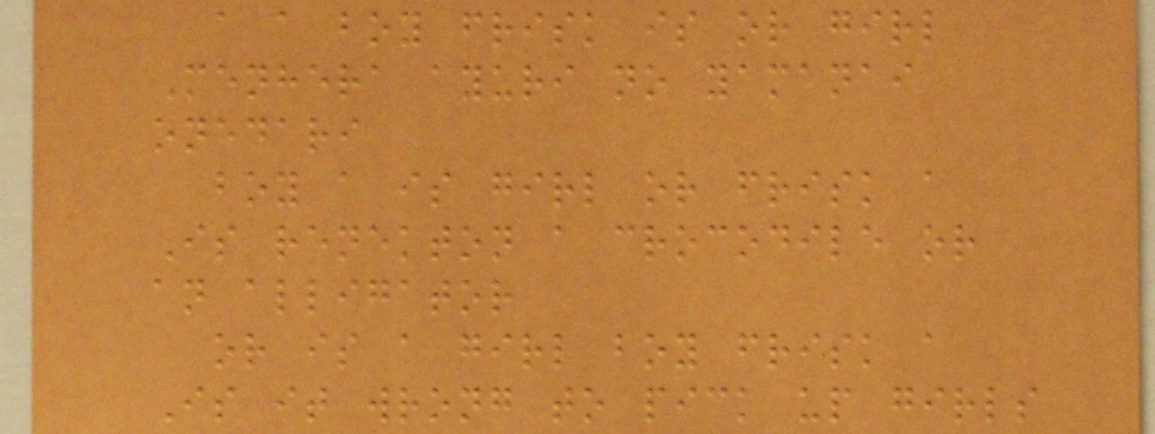a a boy frisk is or girl
Menhera ayuri no yamanai
onedari
boy a is girl or frisk a
Is renekton a crocodile or
an alligator
or is a girl boy frisk a
Is it wrong to pick up girls
